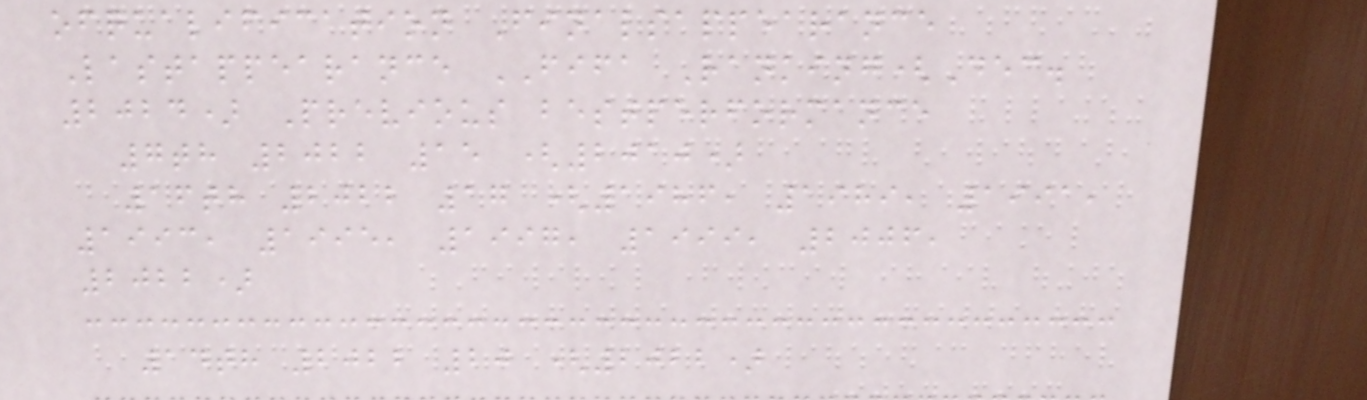ofqualification Finalsappearance
Lastappearance FIFA Ranking(Dec.
2024) Previous bestperformance
7th 2022 15 (2010)
16th 2022 17 (1986, 1989, 1991,
1993, 1995, 1997, 1999, 2006,
2022)
14th 2022 20 (2022)
